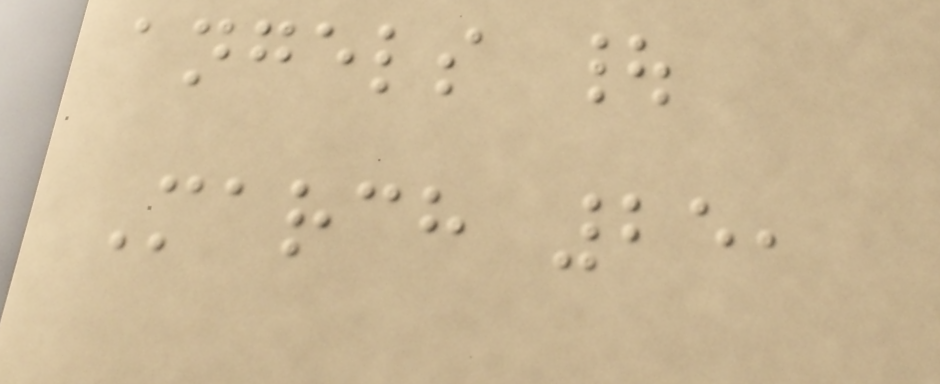angels |
March 25,
